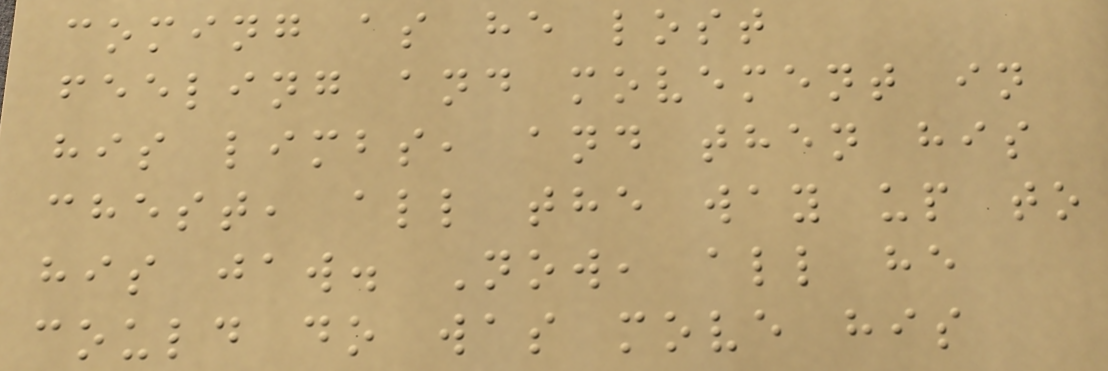coming as he lost
feeling and movement in
his limbs, and then his
chest, all the way up to
his jaw. Now, all he
could do was move his
